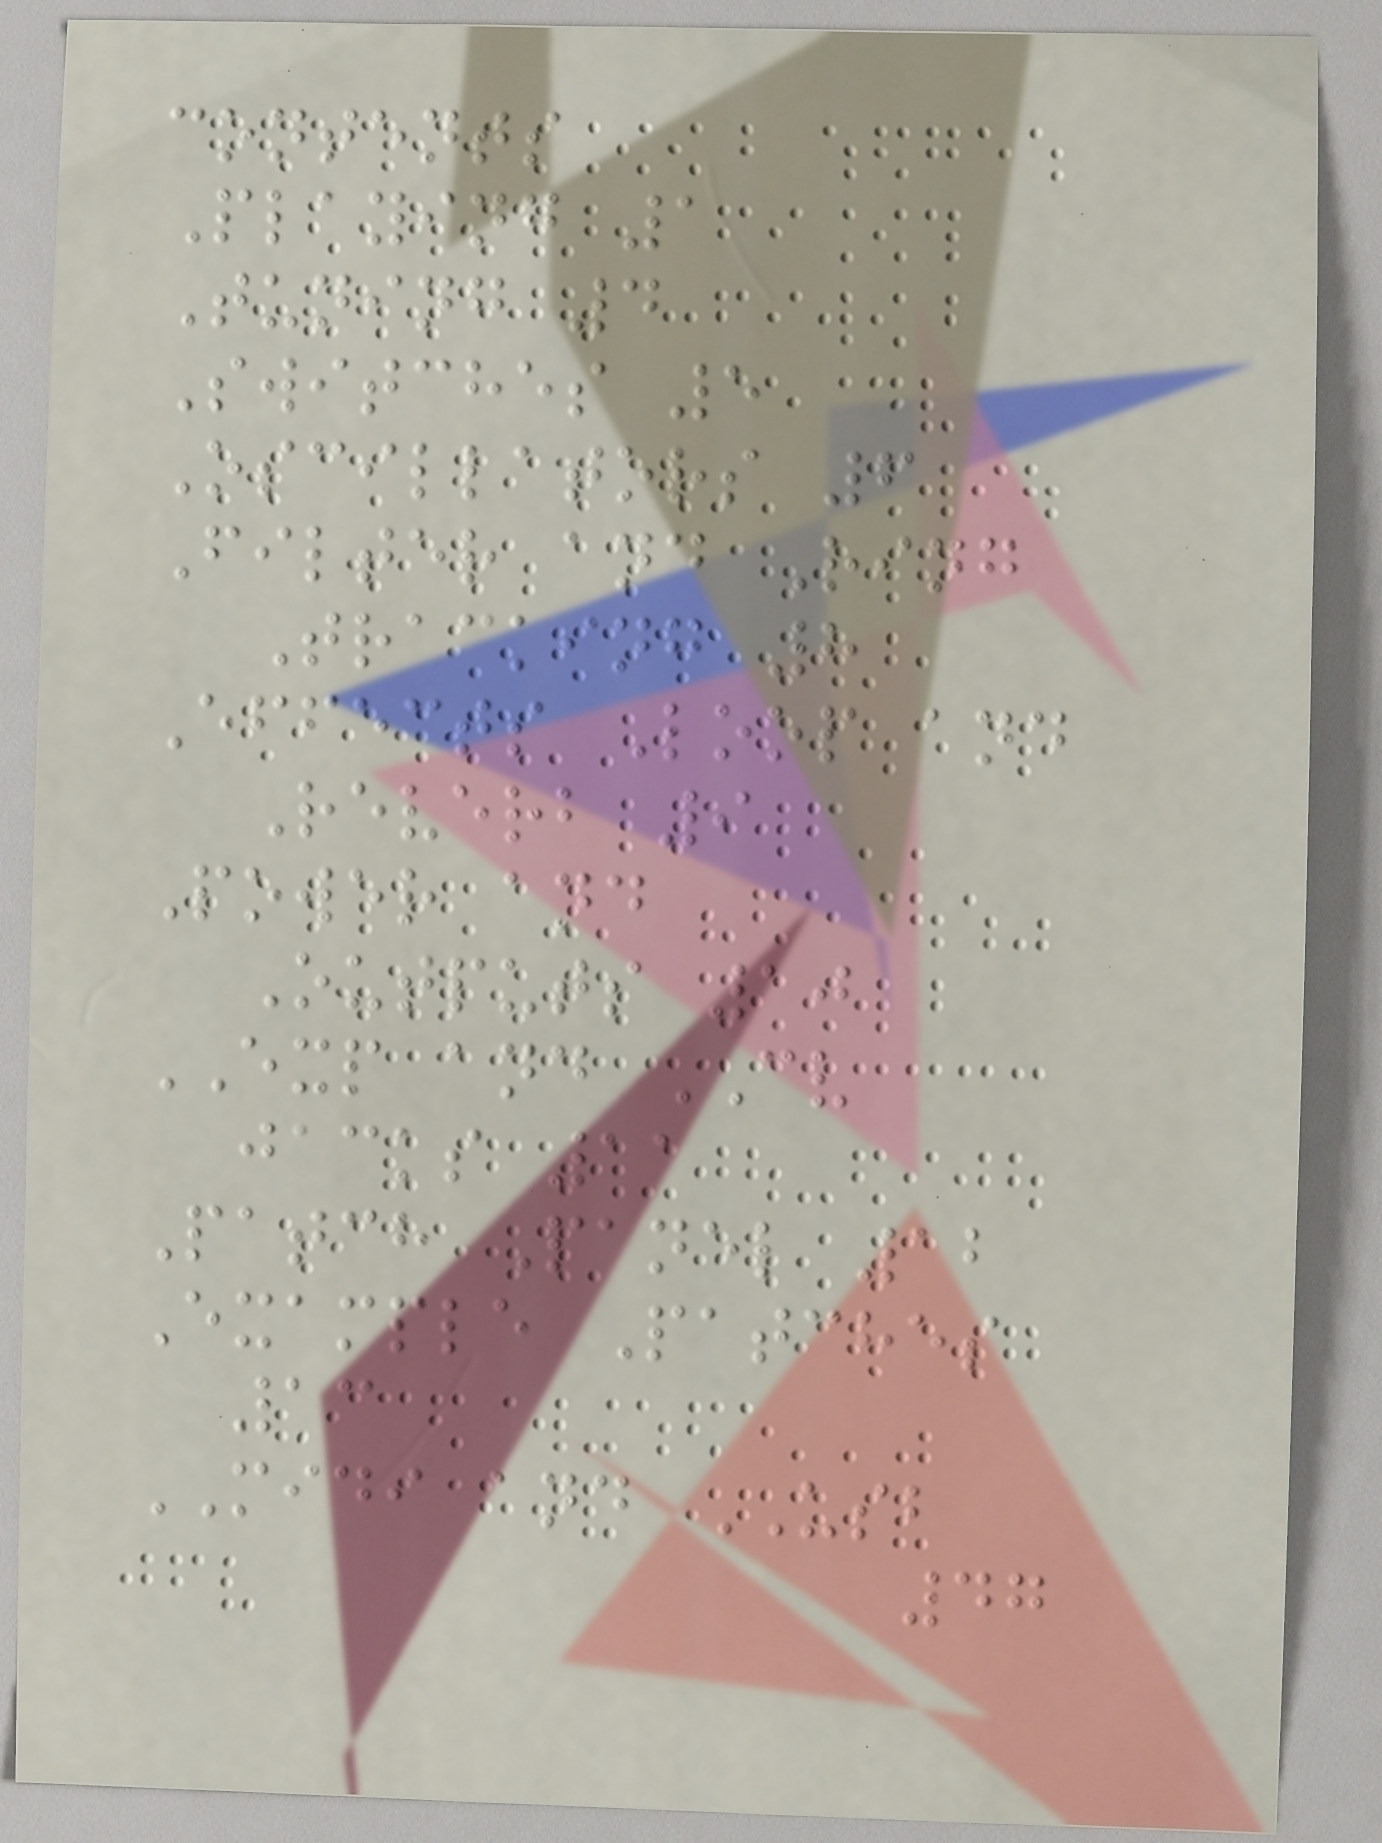contents
Playing 1
Tuning 4
Switches 5
Oscillators 6
Filter and Ring
Tracking 8
Effects Loop and
Reverb 9
Power and
Outputs 10
EXP and CV
jacks 11
Patch Panel 12
Example Patches
13
MIDI and USB
47
